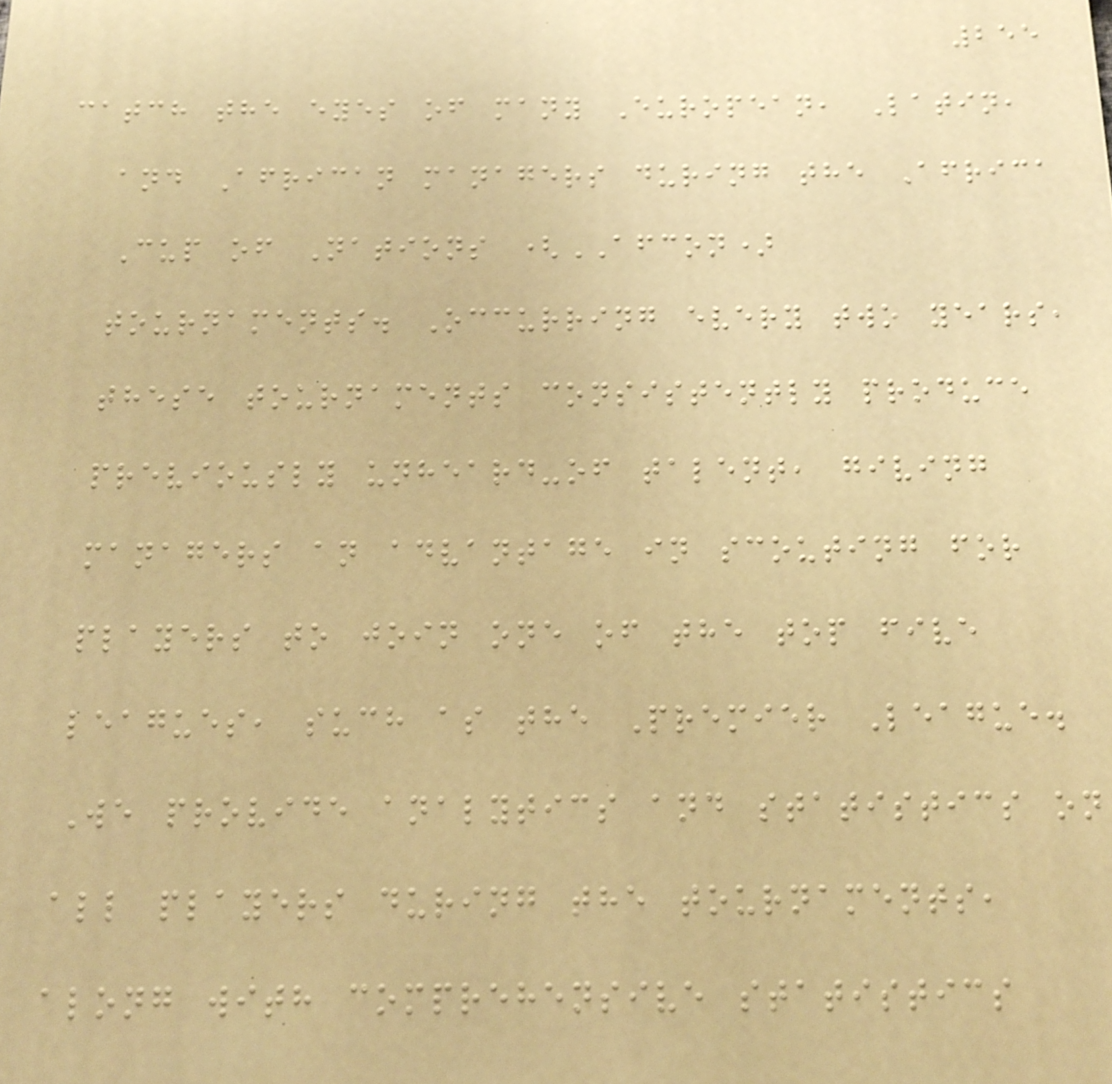255
catch the eyes of many European, Latin,
and African managers during the Africa
Cup of Nations (AFCON)
tournaments. Occurring every two years,
these tournaments consistently produce
previously unheard-of talent, giving
managers an advantage in scouting for
players to join one of the top five
leagues, such as the Premier League.
We provide analytics and statistics on
all players during the tournaments,
along with comprehensive statistics
